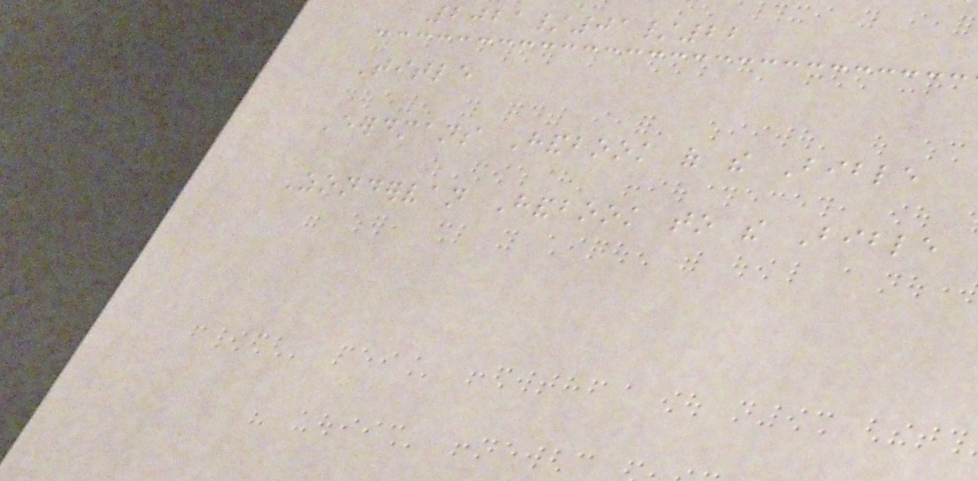2021/01/22
Title
Eerdmans Handbook of the Bible
Zondervan Handbook to the Bible
